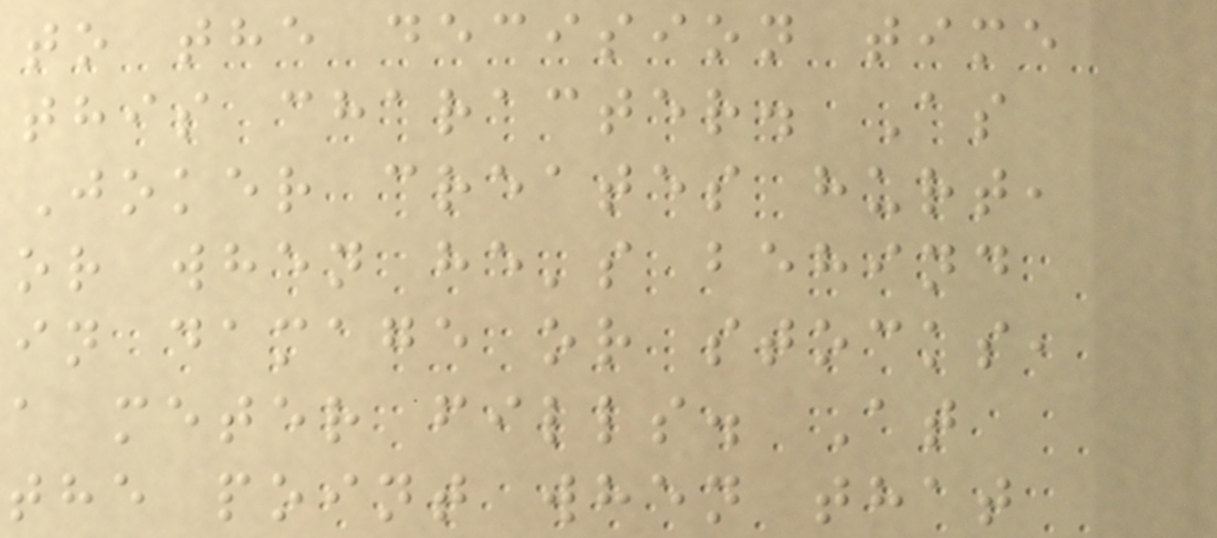to the decision time
this character. As
Joker creates hurt,
or when he's behind
in damage or stocks,
a meter fills. At
the point when that
